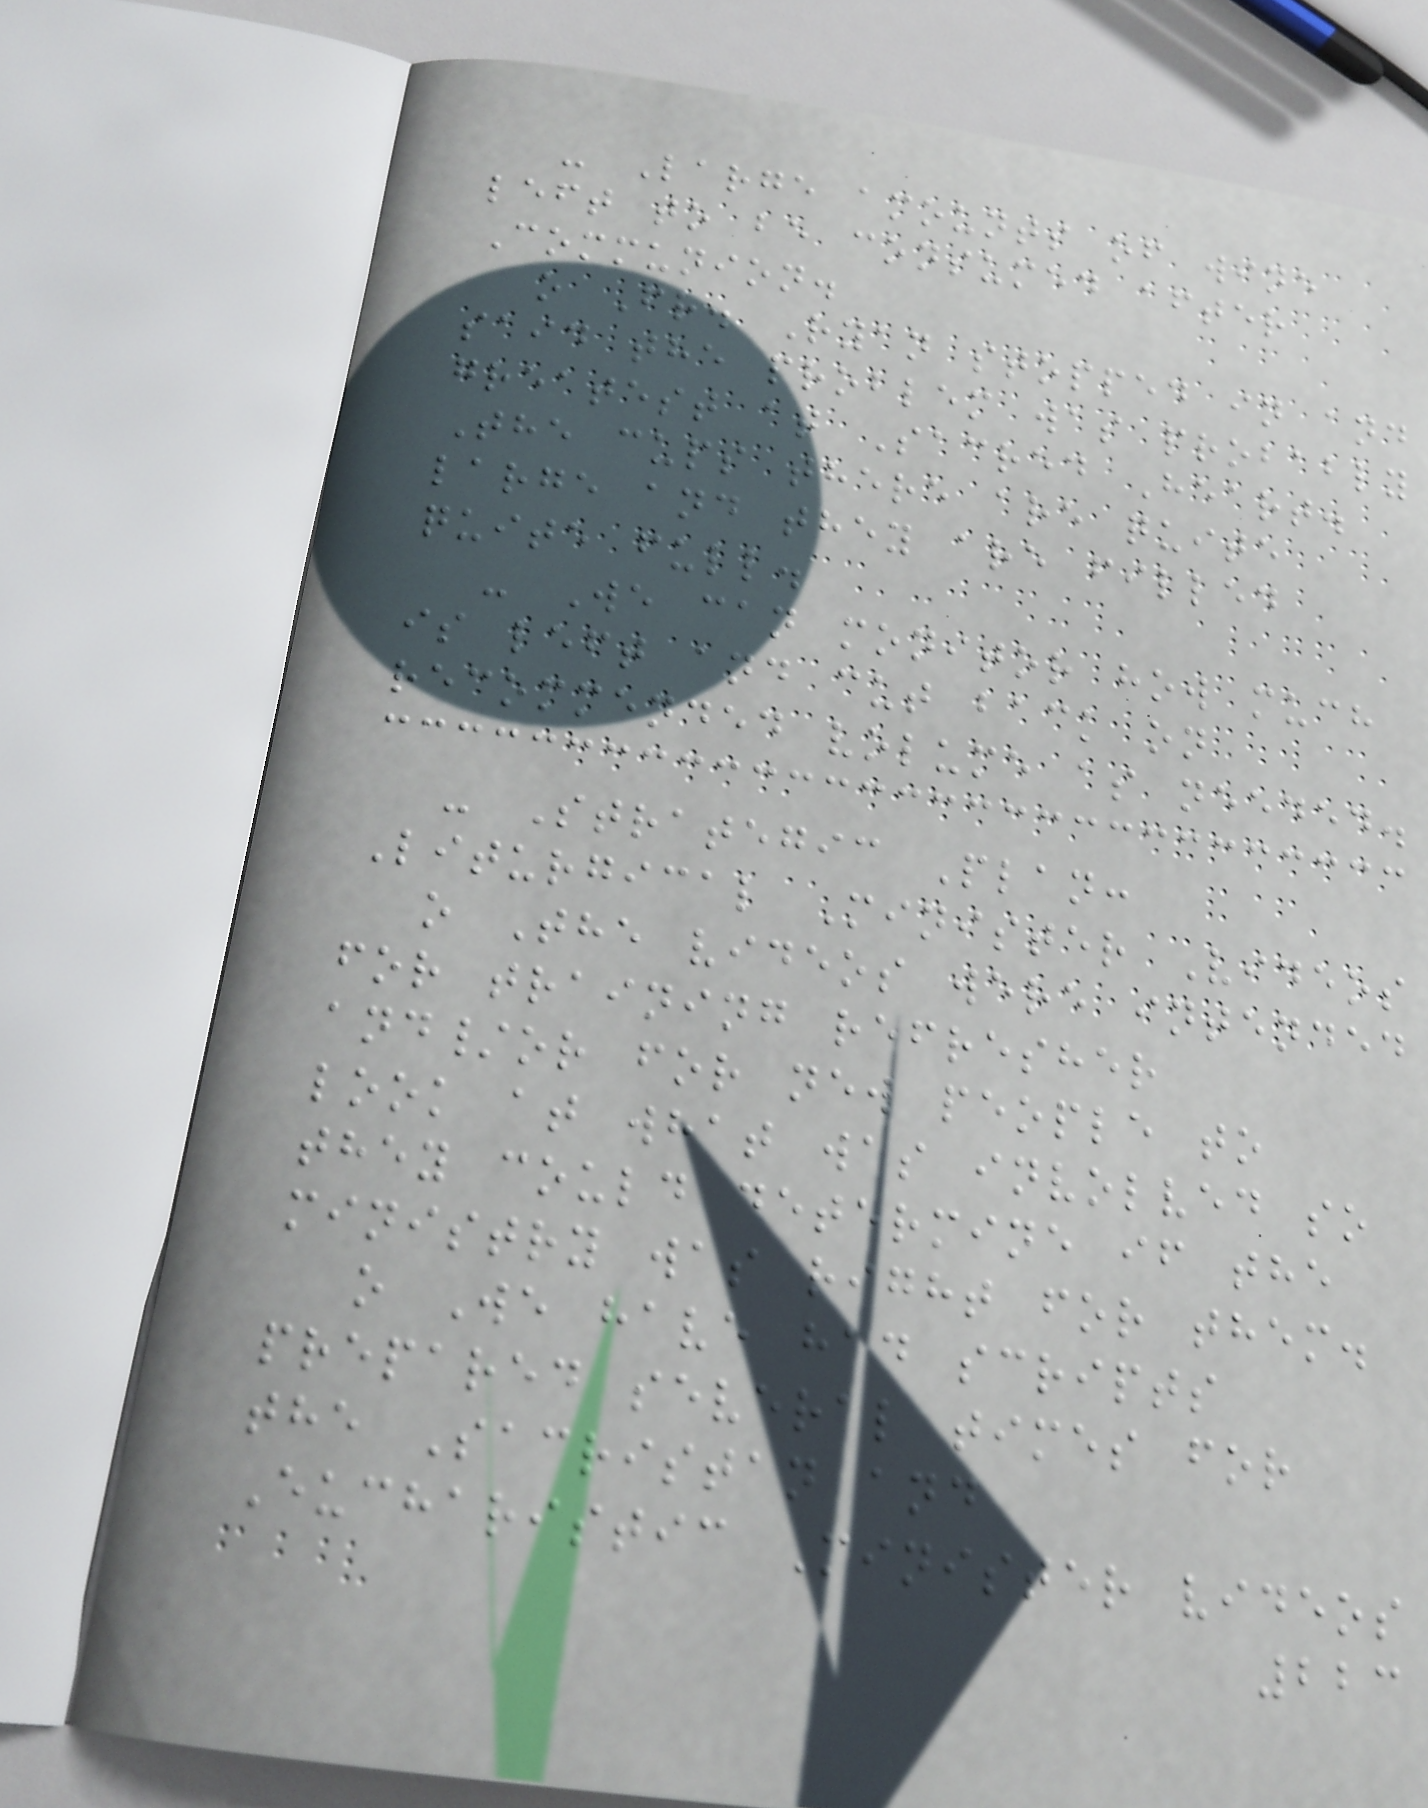- Large amounts of wine
left to be consumed after
Communion.
o Fr. Ryan stopped in and
said the problem was probably
greatest at Sacred Heart.
The cups there are quite
large and they are filled
quite full.
- We can monitor how much
is left and cut back on
recommended volume as needed.
- Strategic Plan:
Liturgical Minister Videos
o The videos were intended
for training refresher
and/or for new people to
look at what was involved so
they could determine if the
ministry was right for them.
o We have had scripts
prepared several times for
the Sacristan and
Eucharistic Minister videos
223
